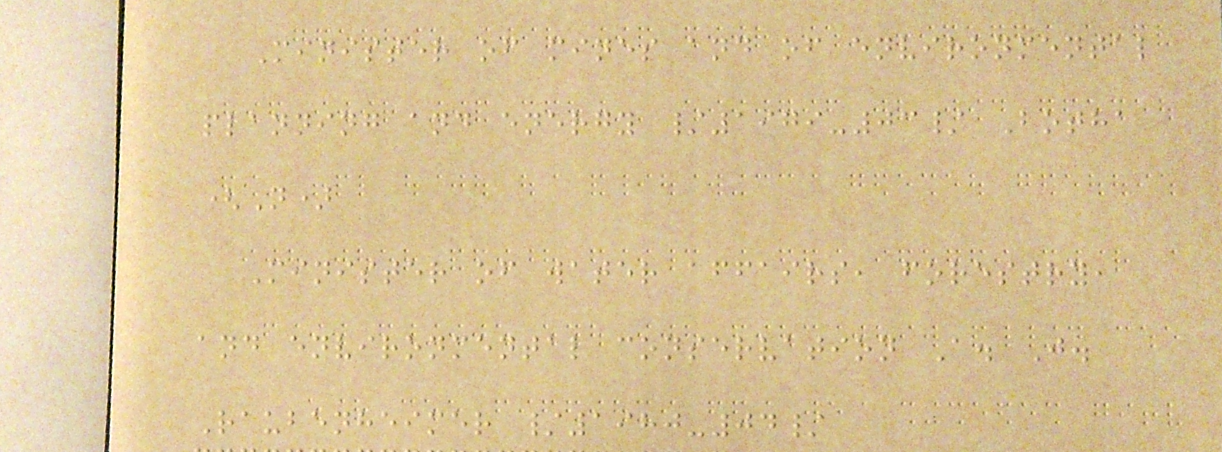Minister of mines and of environmental
planning and energy /1979-03/ Botha
(N)
Minister of water affairs, forestry,
and environmental conservation A. J.
Raubenheimer /1980-04/
